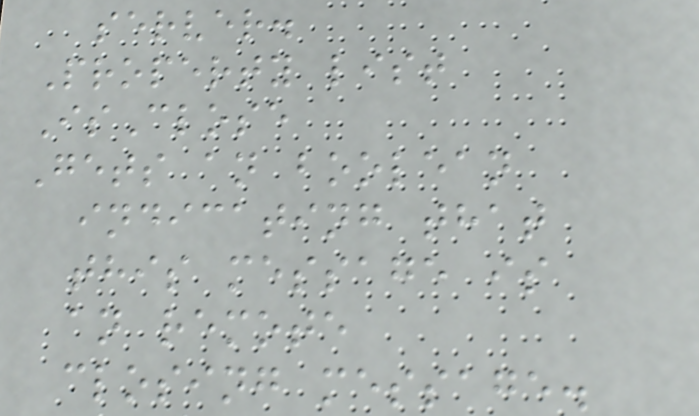server.
Property list
IsClose
Gets an boolean
indicating that
this message is
an remote
closing message.
